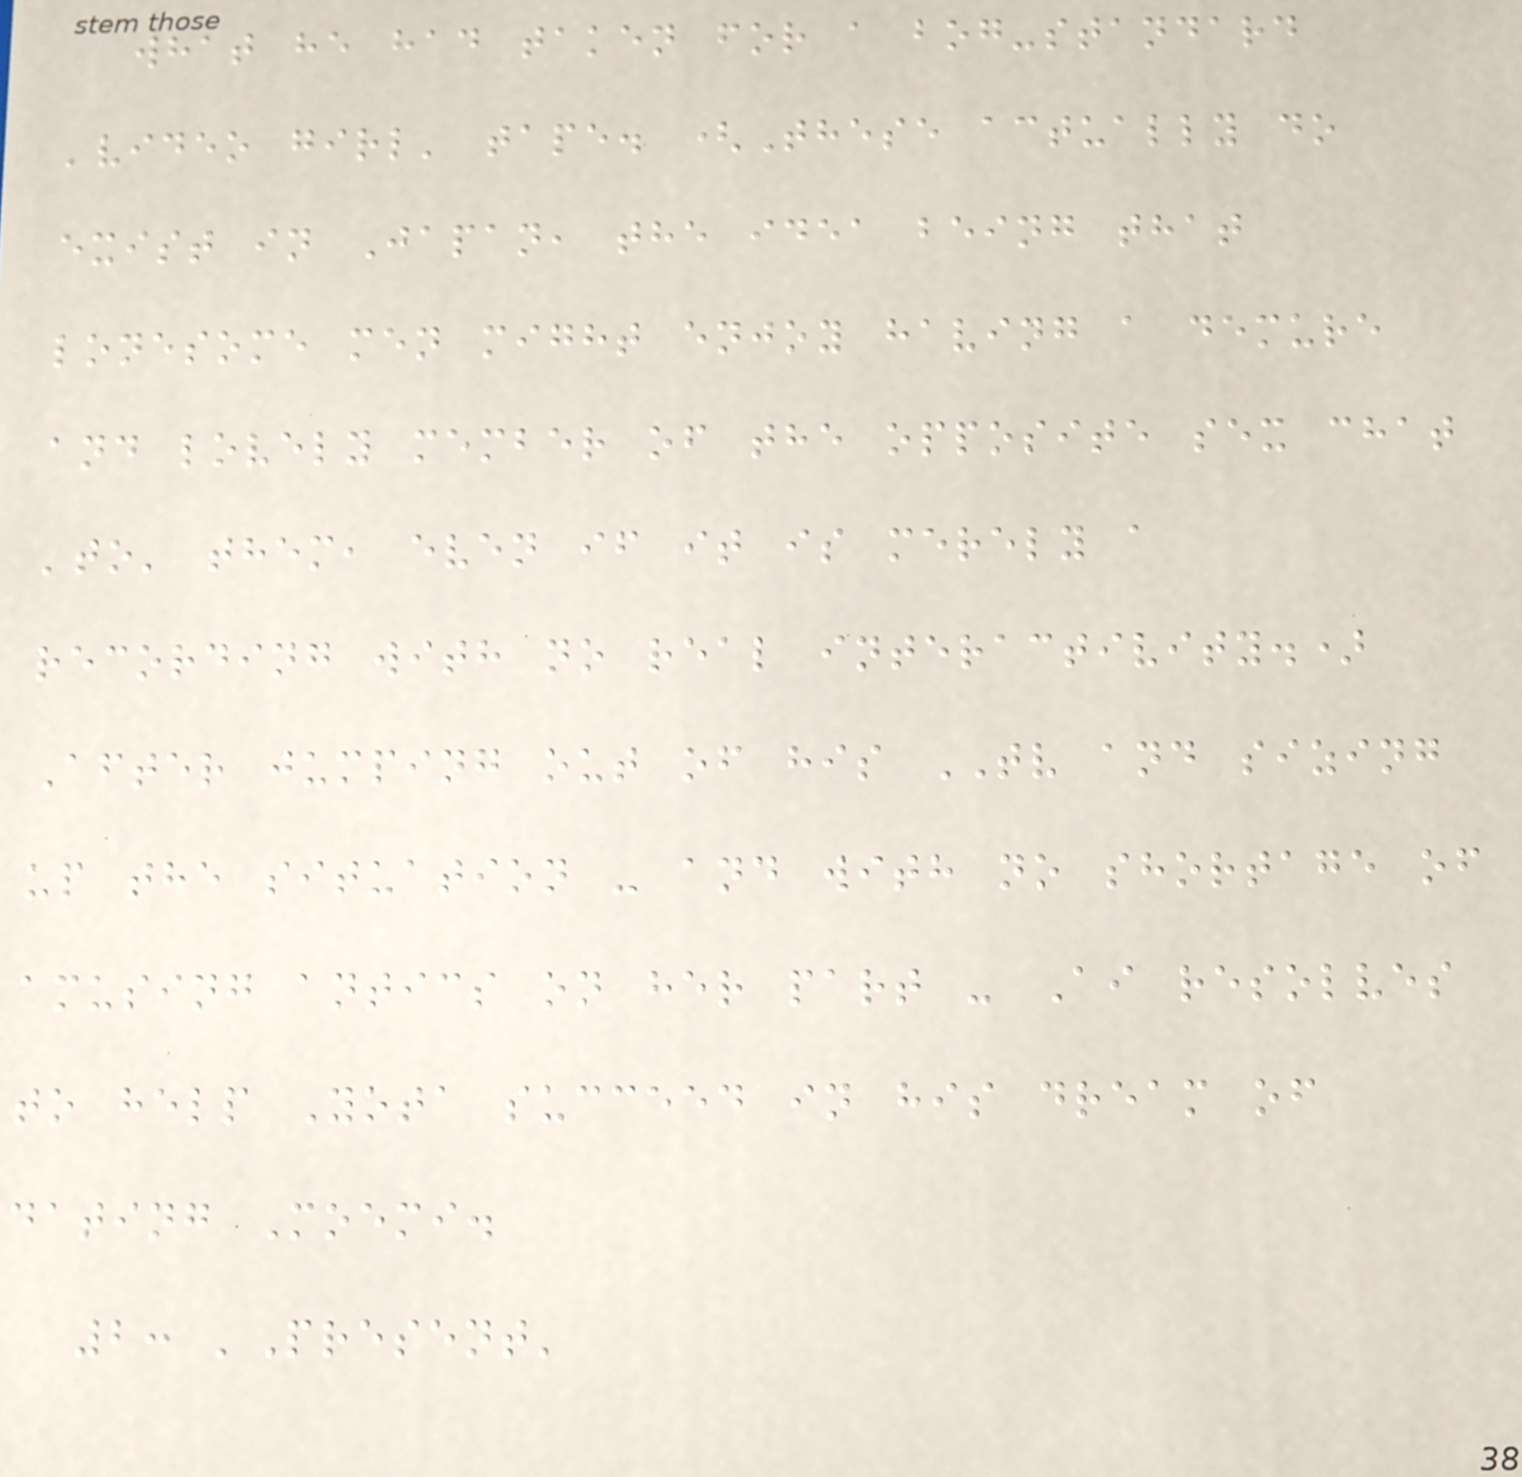what he had taken for a bog-standard
'video girl' tape. (These actually do
exist in Japan, the idea being that
lonesome men might enjoy having a demure
and lovely member of the opposite sex chat
'to' them, even if it is merely a
recording with no real interactivity.)
After jumping out of his TV and sizing
up the situation - and with no shortage of
amusing antics on her part - Ai resolves
to help Yota succeed in his dream of
dating Moemi.
2: 'Present'
